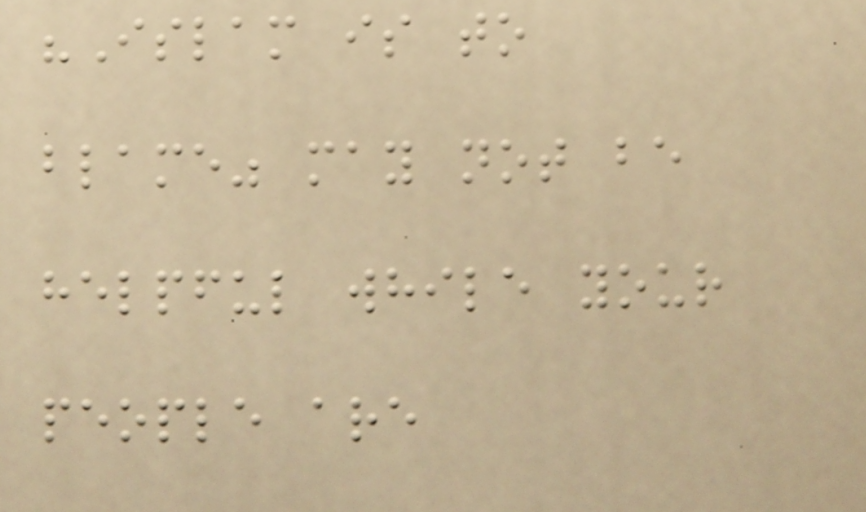"Islam is to
blame" may not be
helpful while your
people are
